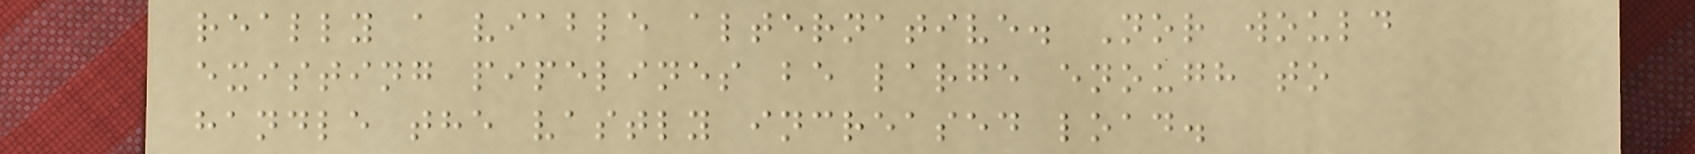really a viable alternative. Nor would
existing pipelines be large enough to
handle the vastly increased load.
